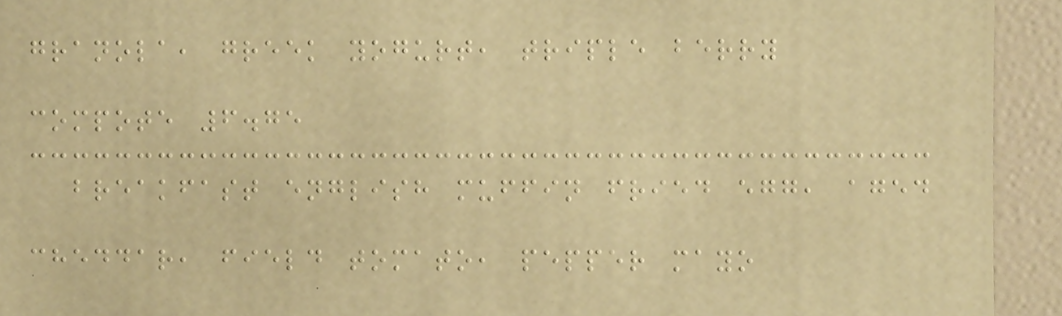granola, greek yogurt, triple berry
compote 6.75
breakfast english muffin fried egg, aged
cheddar, field tomato, pepper mayo
